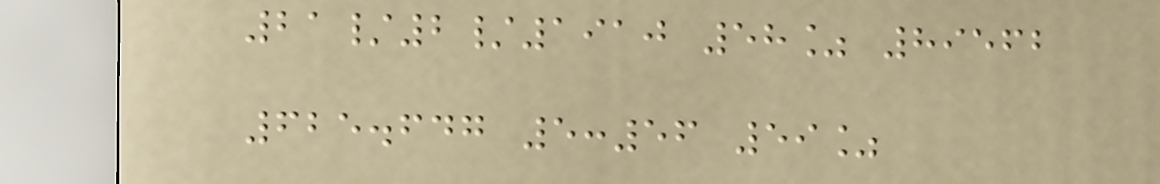21/2/1910 58% 89562
625.647 5:56 59%
